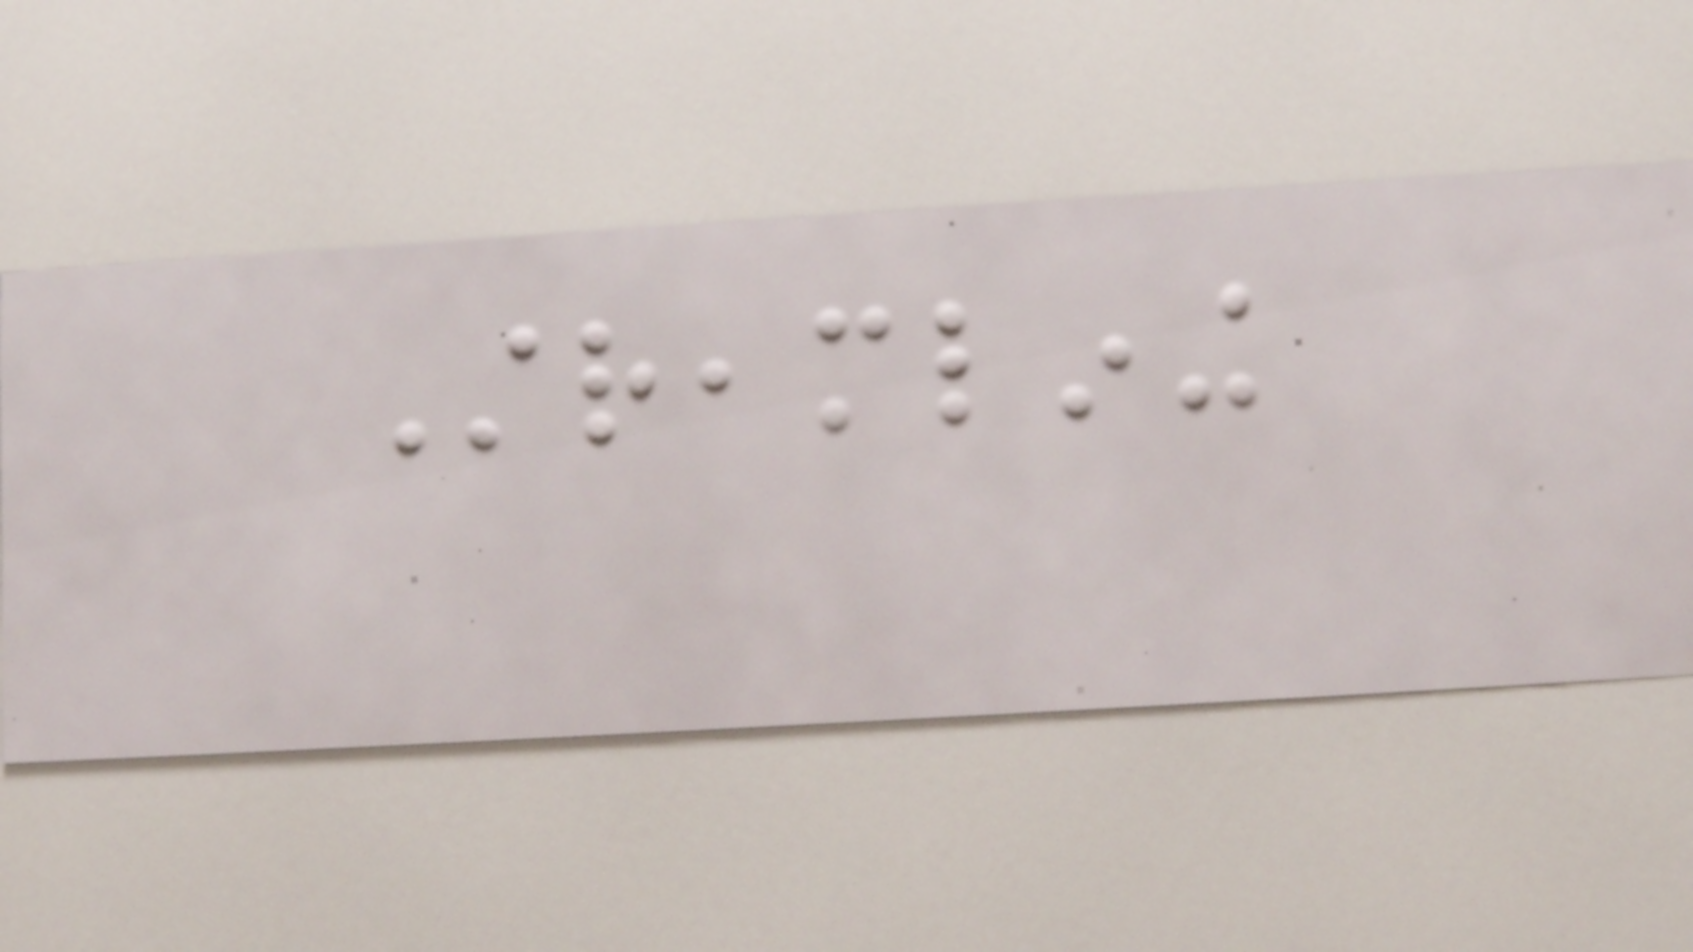Streamlining
